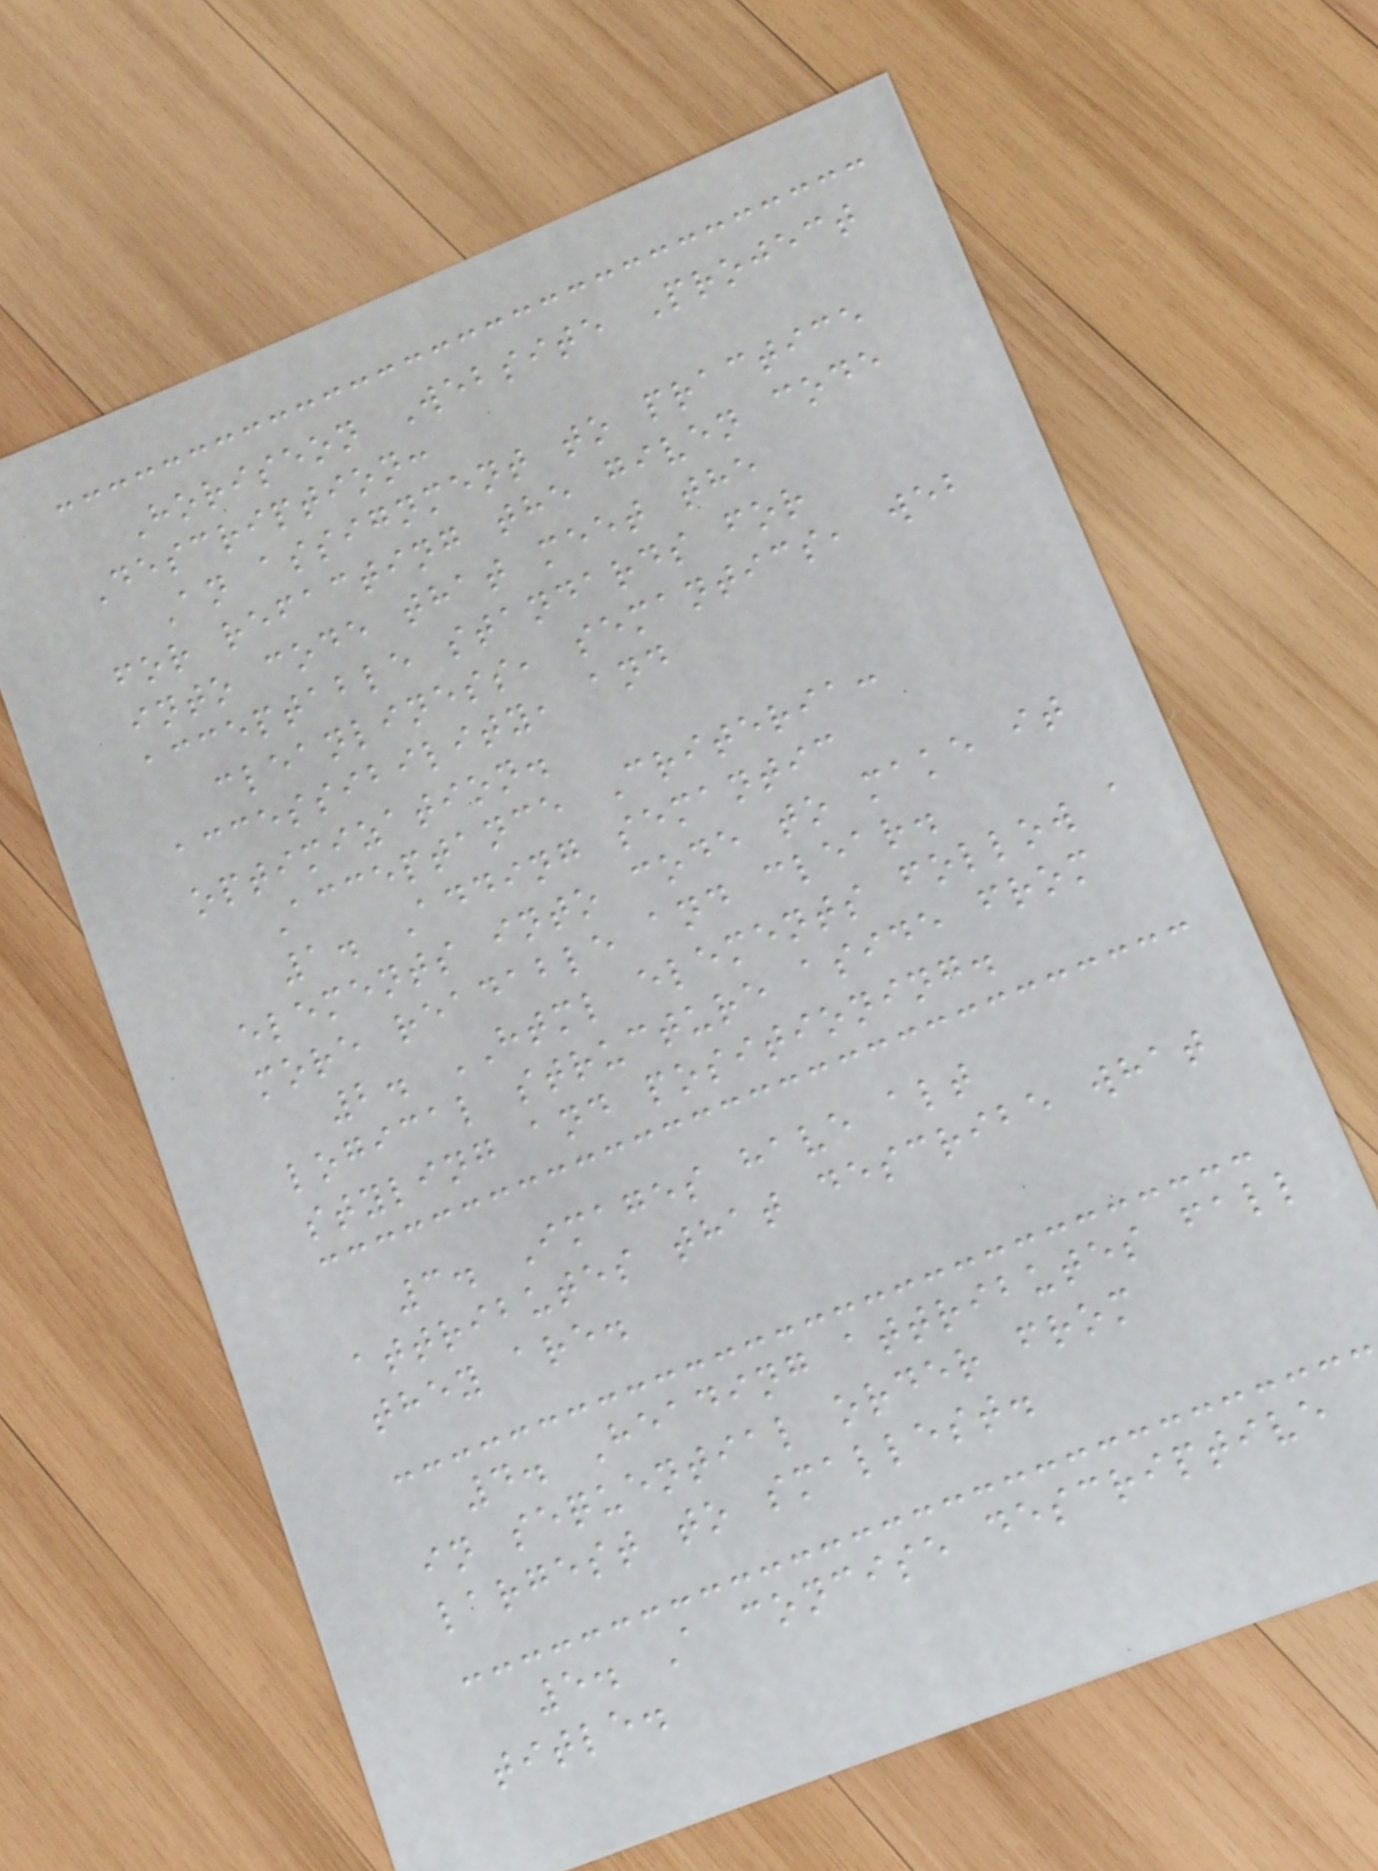Horiseon Website Project
Description:
An assignment to practice
for refacting the given code
into code that meet the
acceptable standards for
cleanliness, semantics, web
accessibility, and
optimization.
Acceptance Criteria:
1. Adding semantic
elements into code to make it
more readable and clear.
2. HTML elements follow a
logical structure aside from
styling and positioning.
3. Images have alt
attributes that describe what
they are.
4. Heading attributes fall
in sequential order from
largest to smallest.
5. A concise descriptive
title.
